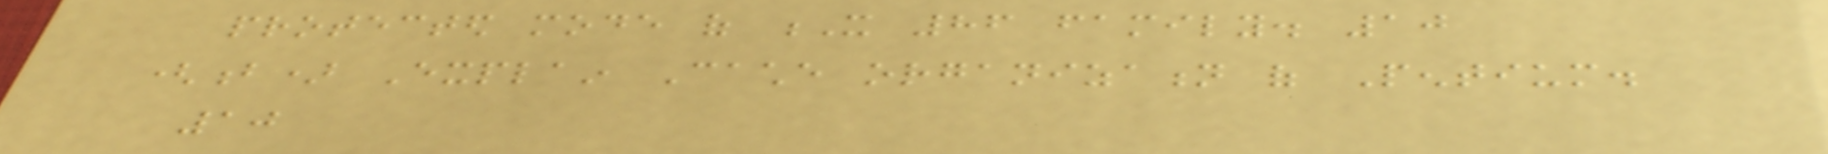protected mode of X 86 family. 10
(b) Explain Cache organization of Pentium.
10
